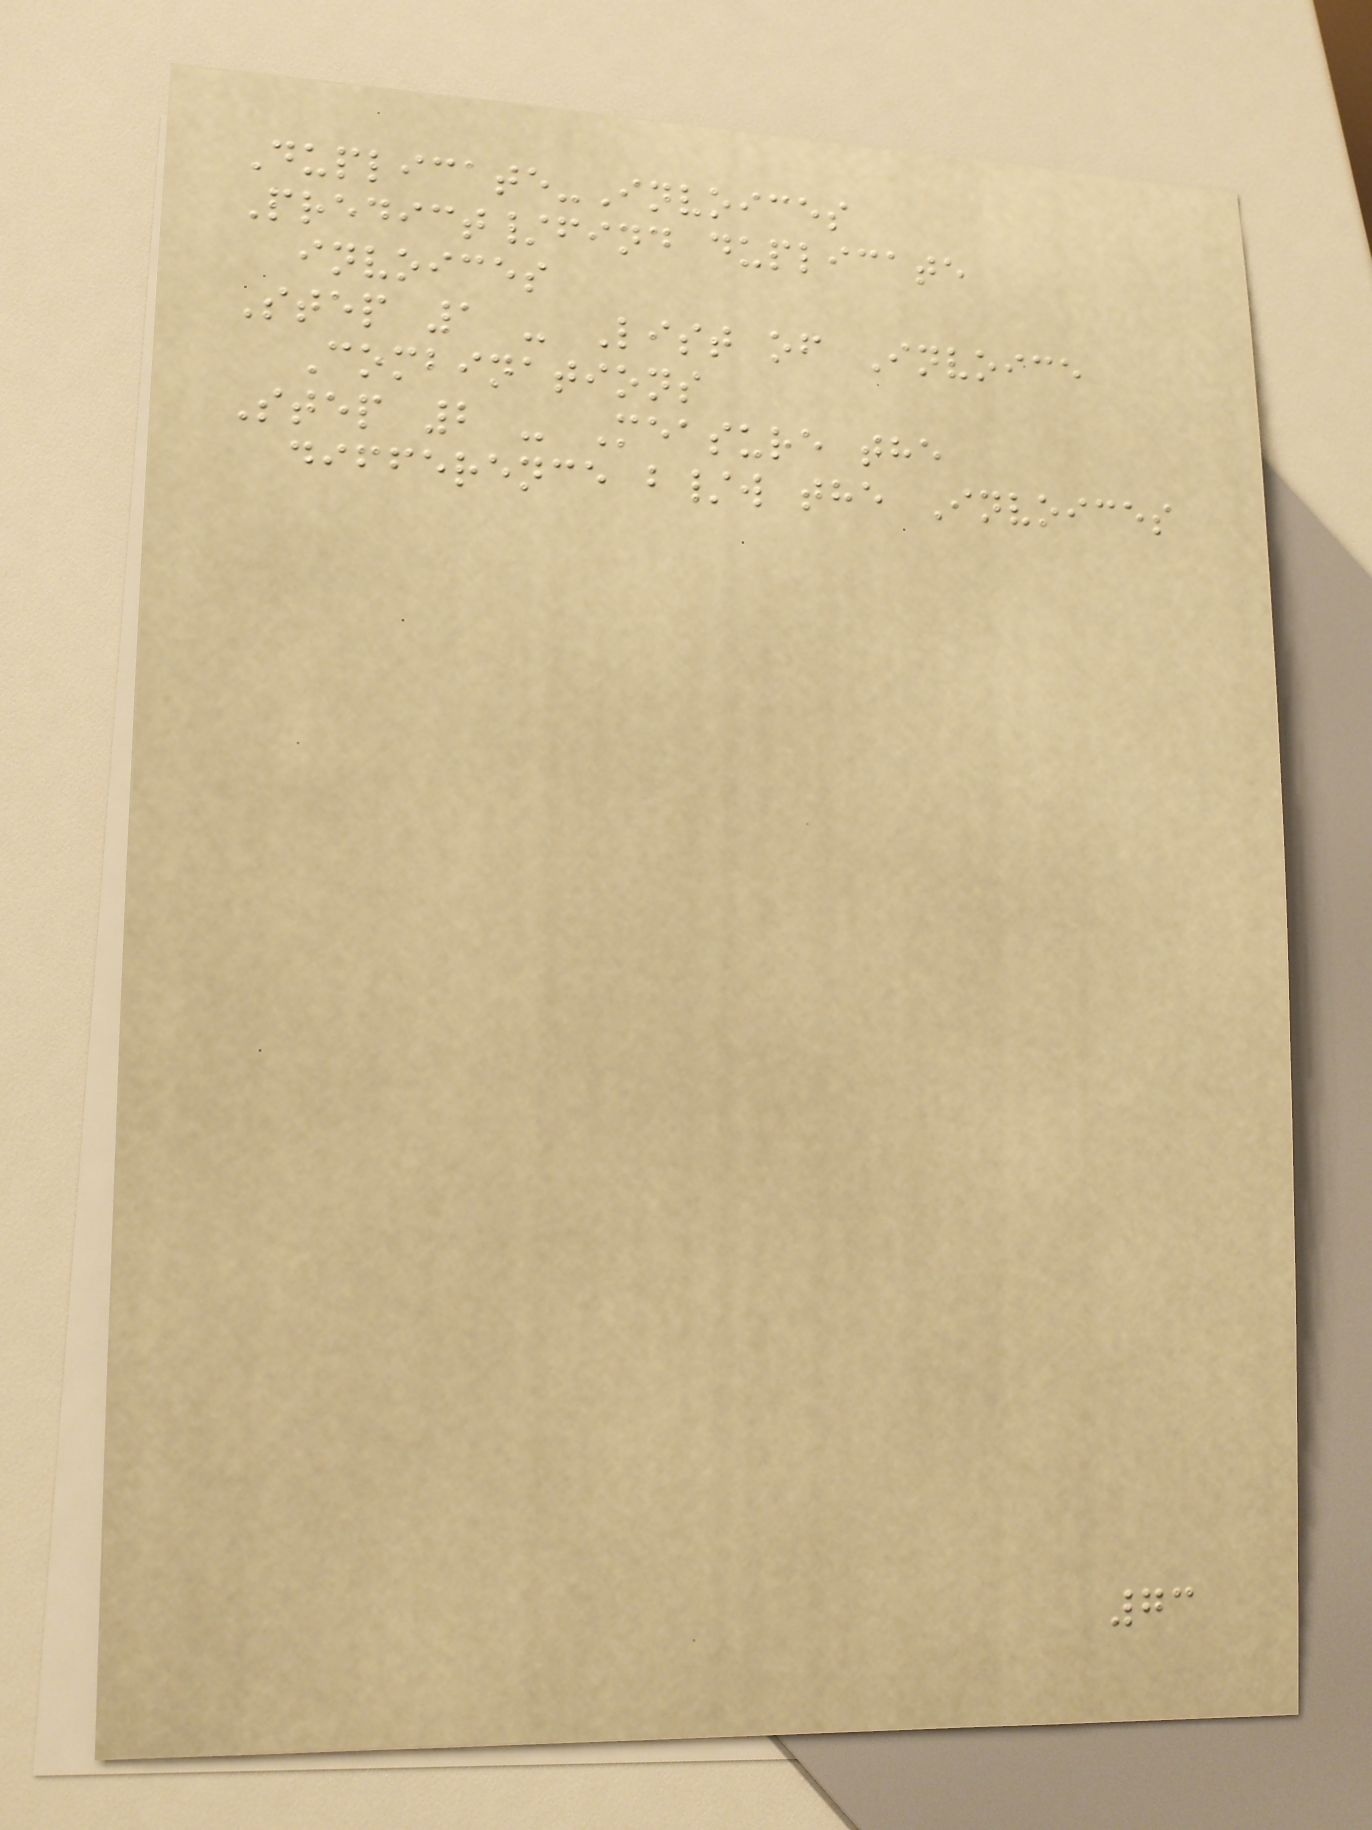Duplicate-Invoices
Predict/find duplicate
invoices
Step 1 - List of Invoice
Combinations
Step 2 - Measure the
difference b/w the Invoices
73
